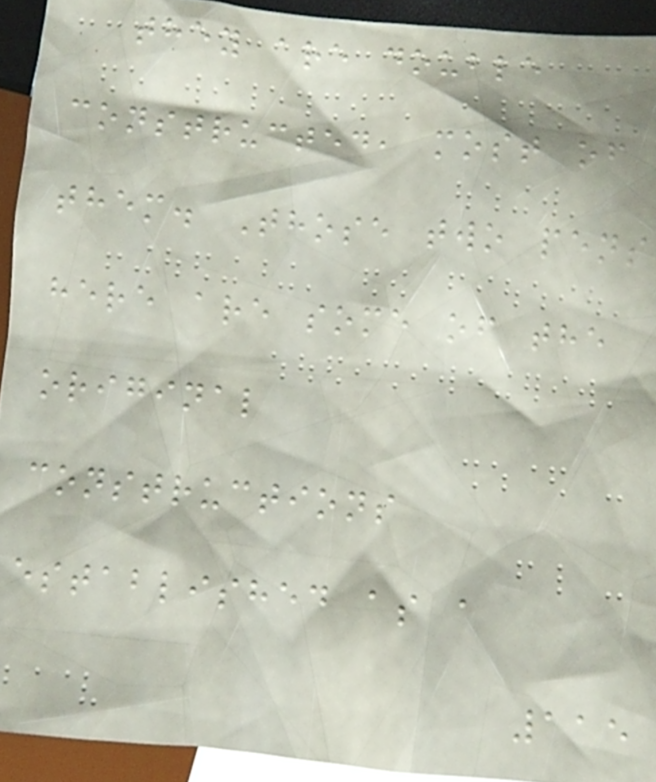they are double
constructed, most of
them. Those two pens
here are some of the
original
constructions
established as a
115
